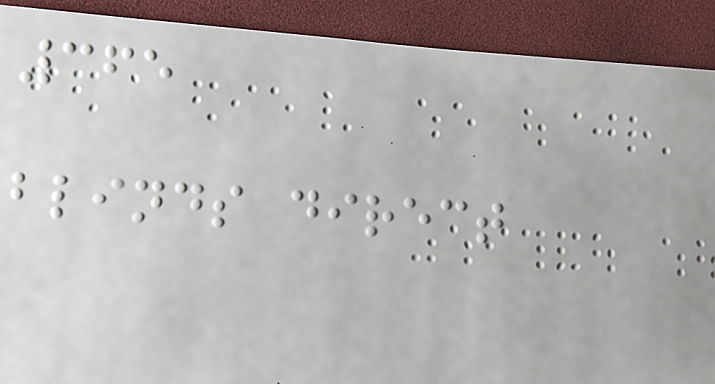365
blinds direct
